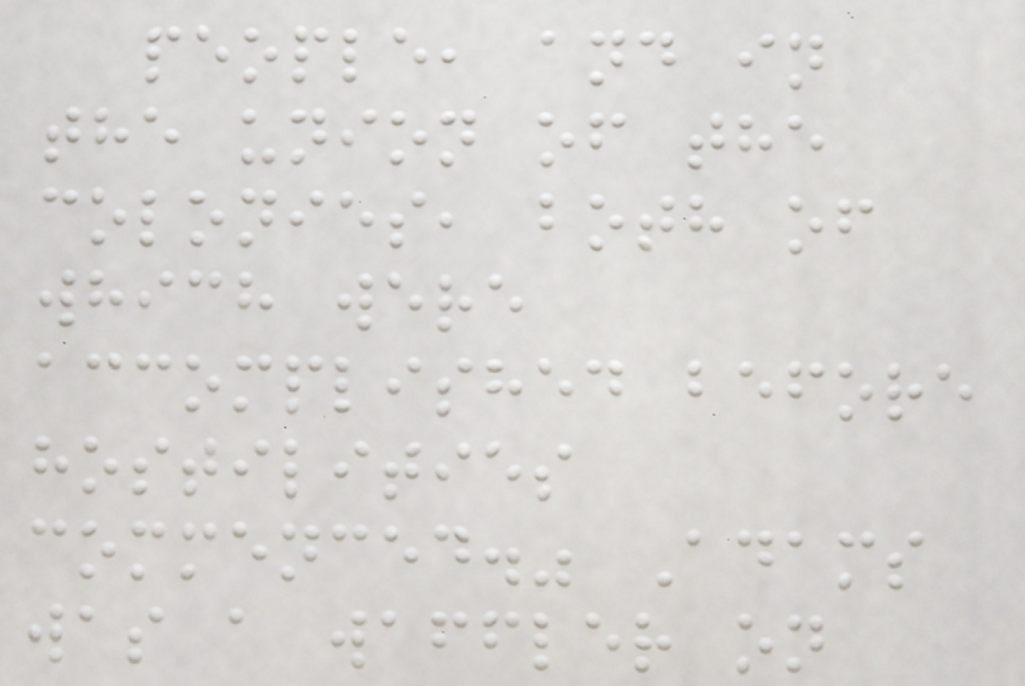people, and in
the union of the
colonies, both of
which were
accomplished before
hostilities
commenced." Adams
was a waffler on
